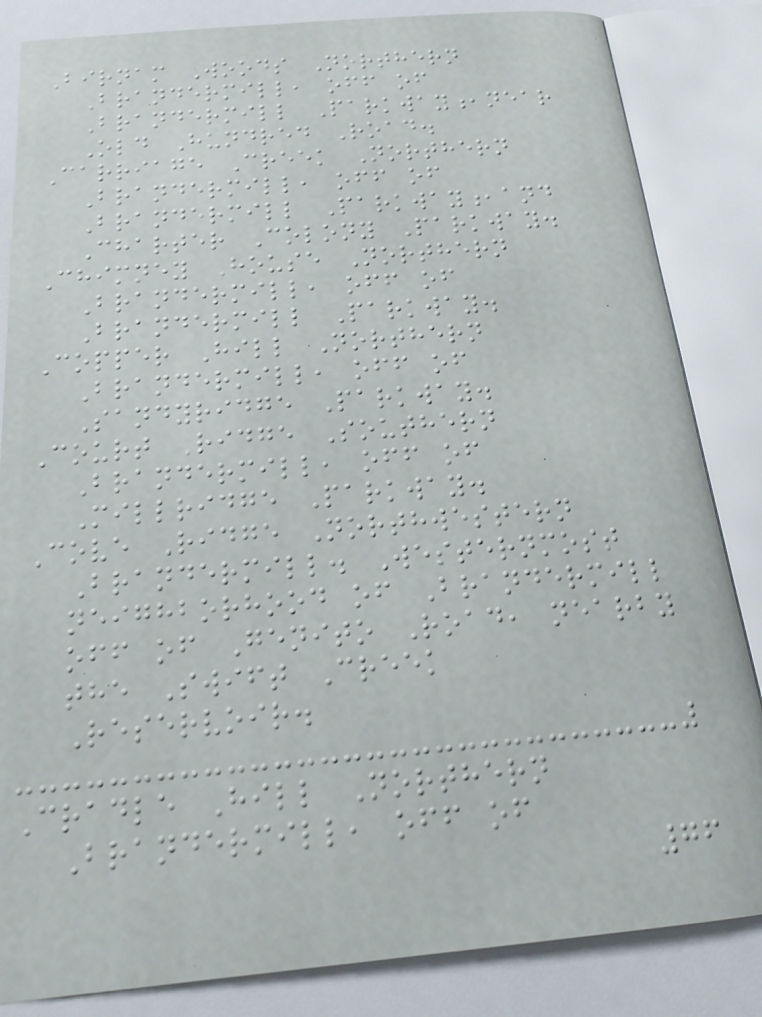Birnam Woods Northern
Brandermill, off of
Brandermill Parkway,near
Old Hundred Road.
Carriage Creek Northern
Brandermill, off of
Brandermill Parkway,and
Charter Colony Parkway.
Chimney House Northern
Brandermill, off of
Brandermill Parkway.
Copper Hill Northern
Brandermill, off of
Sandyridge Parkway.
Court Ridge Southern
Brandermill, off of
Millridge Parkway.
Cove Ridge Northwestern
Brandermill. Westernmost
neighborhood of Brandermill
off of Genito Road, nearby
the Swift Creek
Reservoir.
Cradle Hill Northern
Brandermill, off of
76
